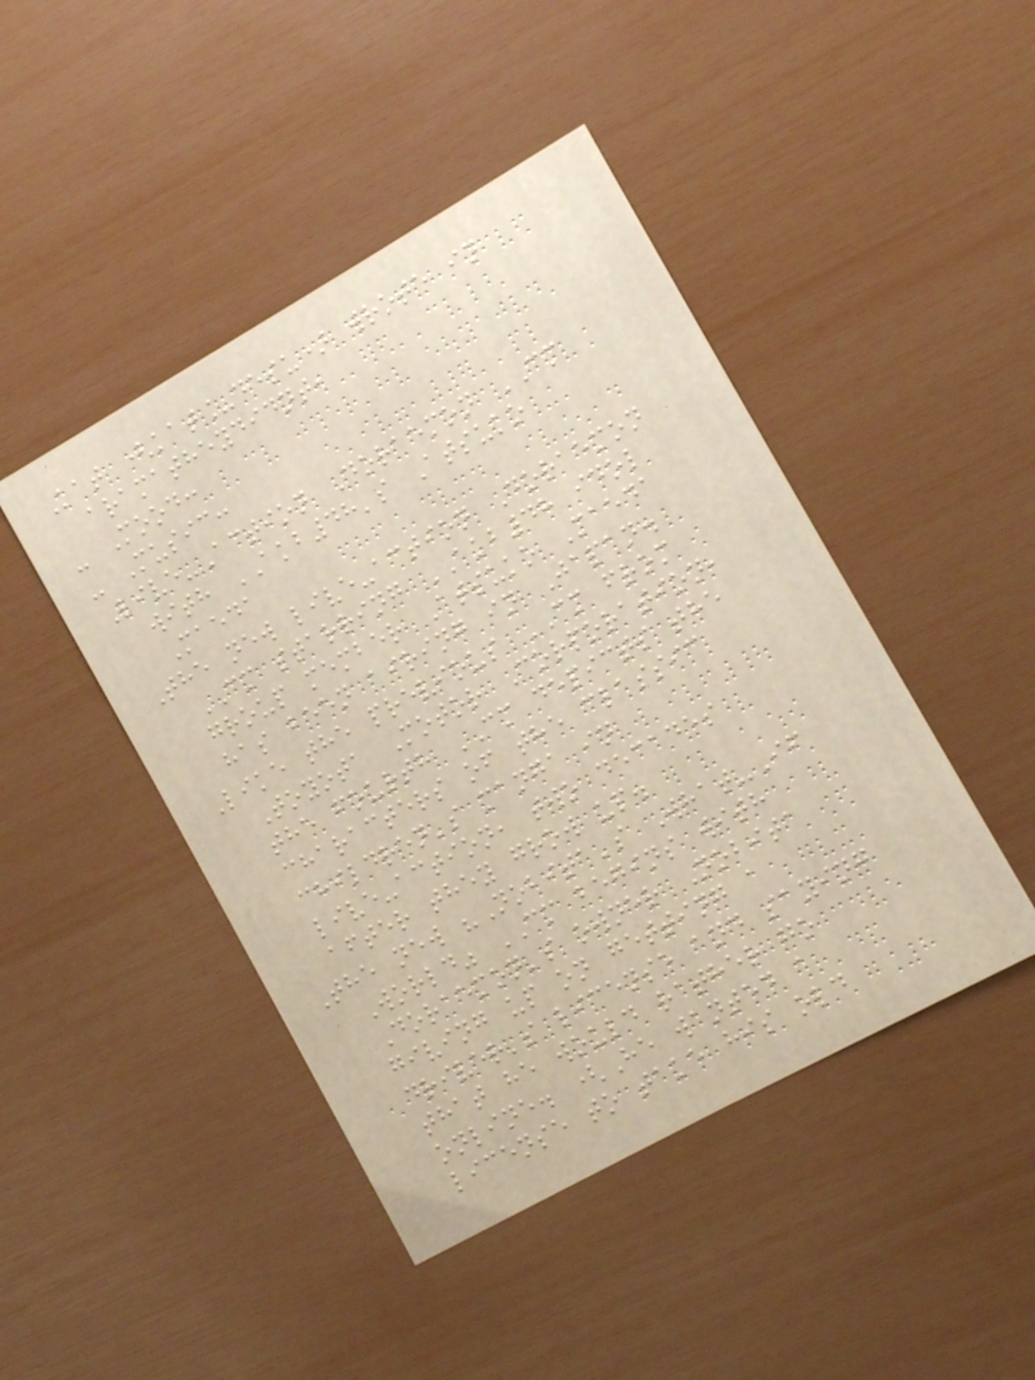Kat (kat_desu) wrote in
aramatheydidnt,
- Mood:
- Music:
Live-Action Doraemon CM
with AKB48's Atsuko
Maeda
The new live-action Doraemon
CM starring AKB48 idol
group member Atsuko Maeda
has been airing in Japan.
Like the previous CM from
Toyota Motor Corporation,
the fourth CM depicts the
characters of the classic
children's manga in
live-action, two decades
after they grow up.
The new "Nobita's What-If
World" CM begins with
Doraemon's owner Nobita
giving up on getting a
driver's license and saying
that he would rather go
online. (He wanted a
license to take his old
